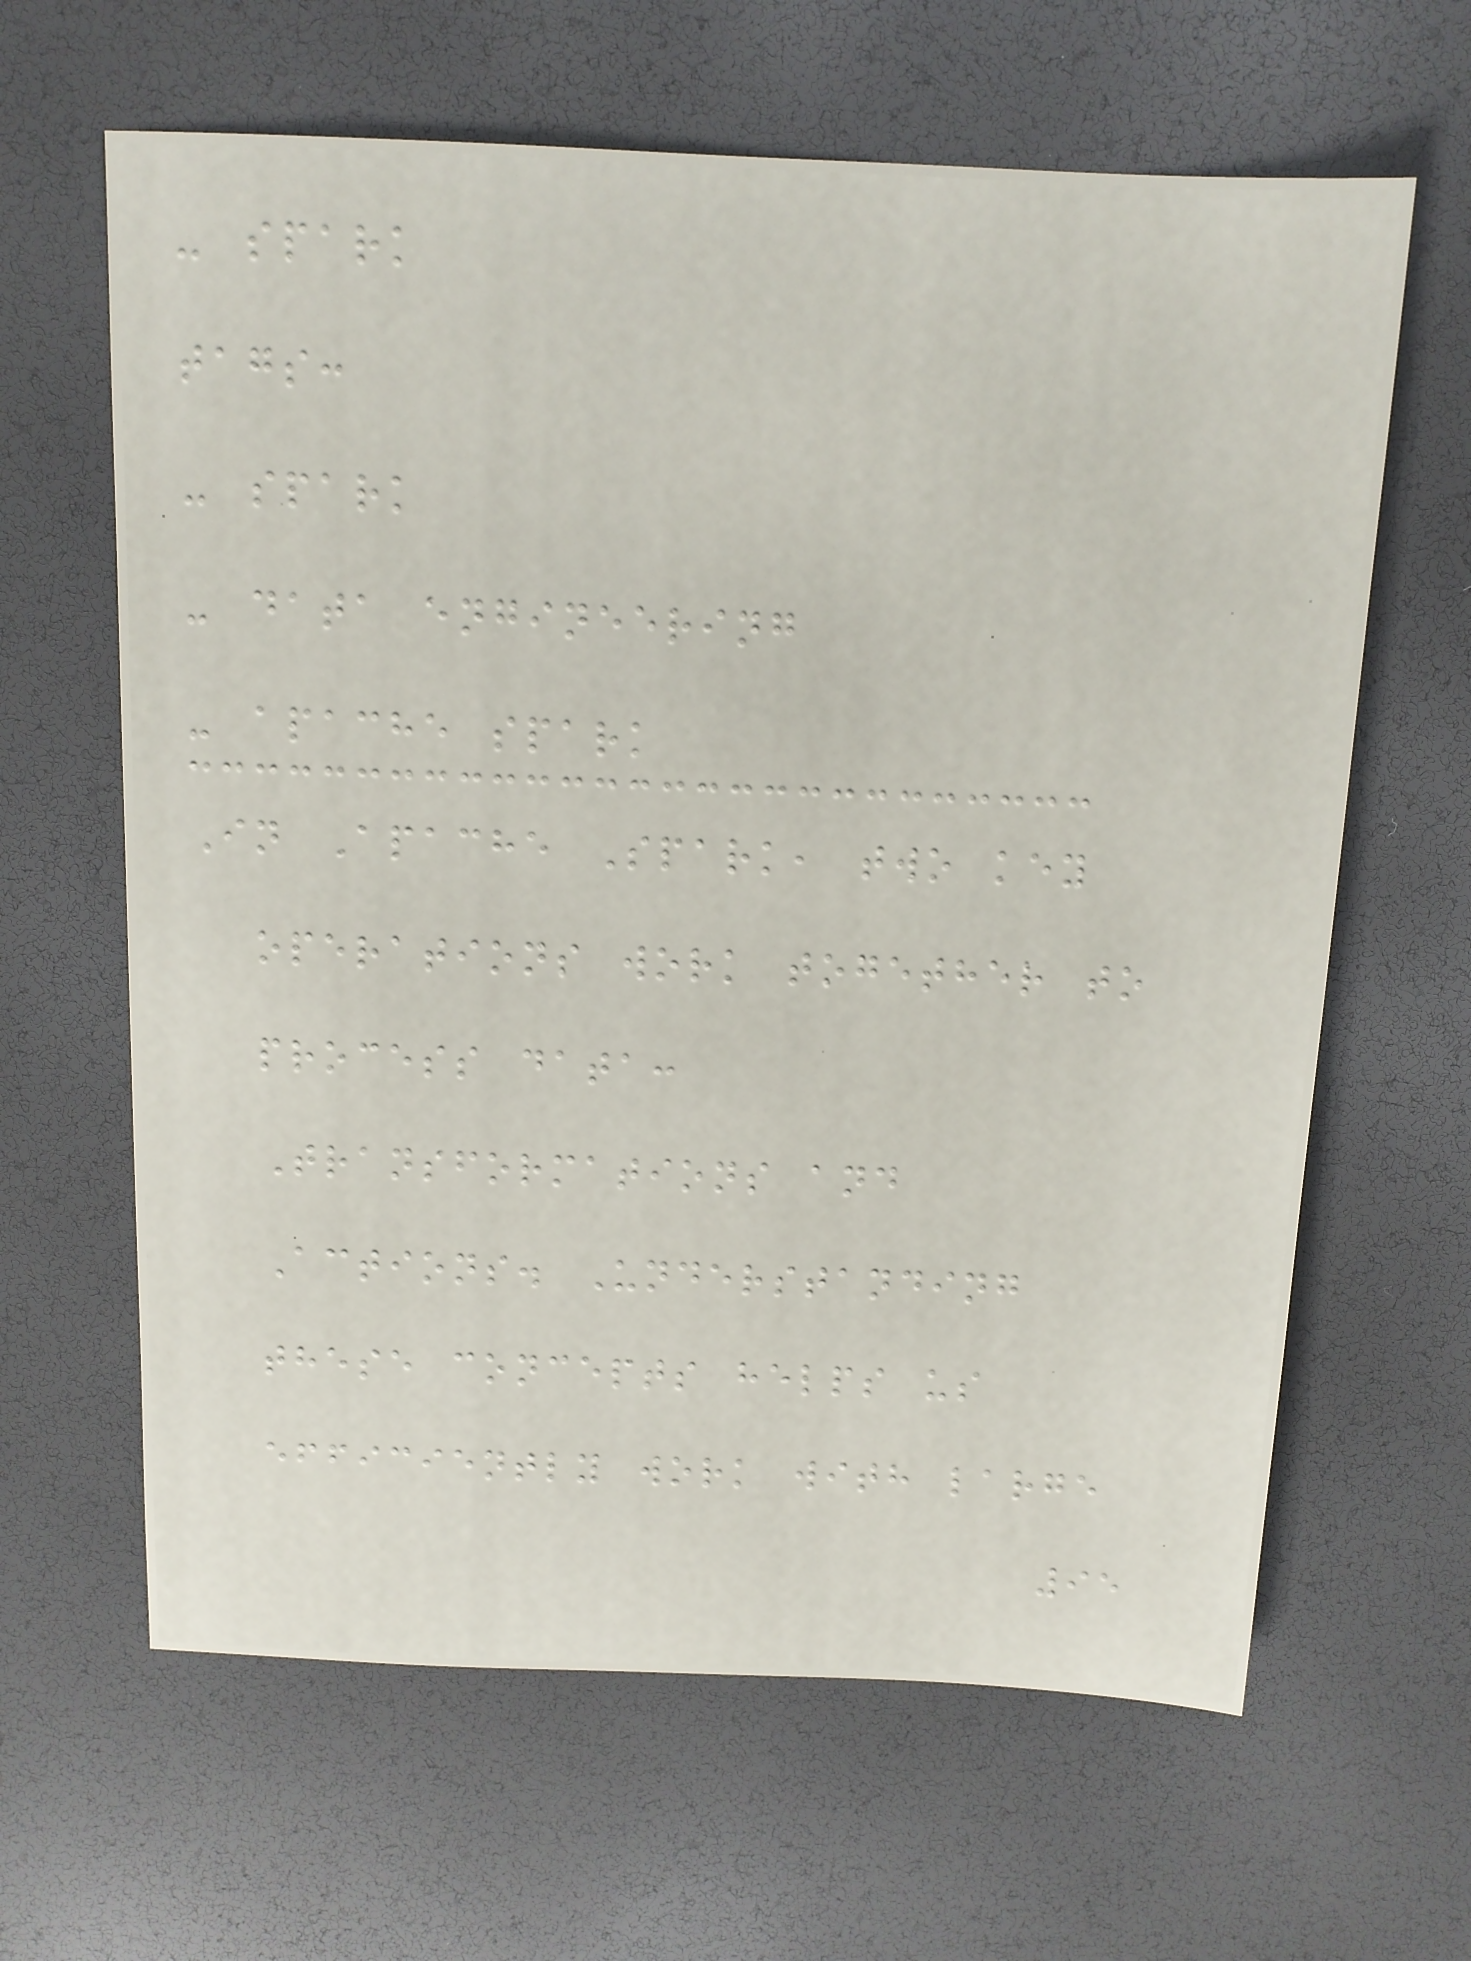- spark
tags:
- spark
- data engineering
- apache spark
In Apache Spark, two key
operations work together to
process data:
Transformations and
Actions. Understanding
these concepts helps us
efficiently work with large
95
